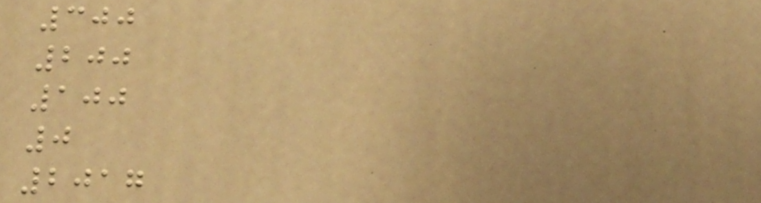300
200
100
0
2017
